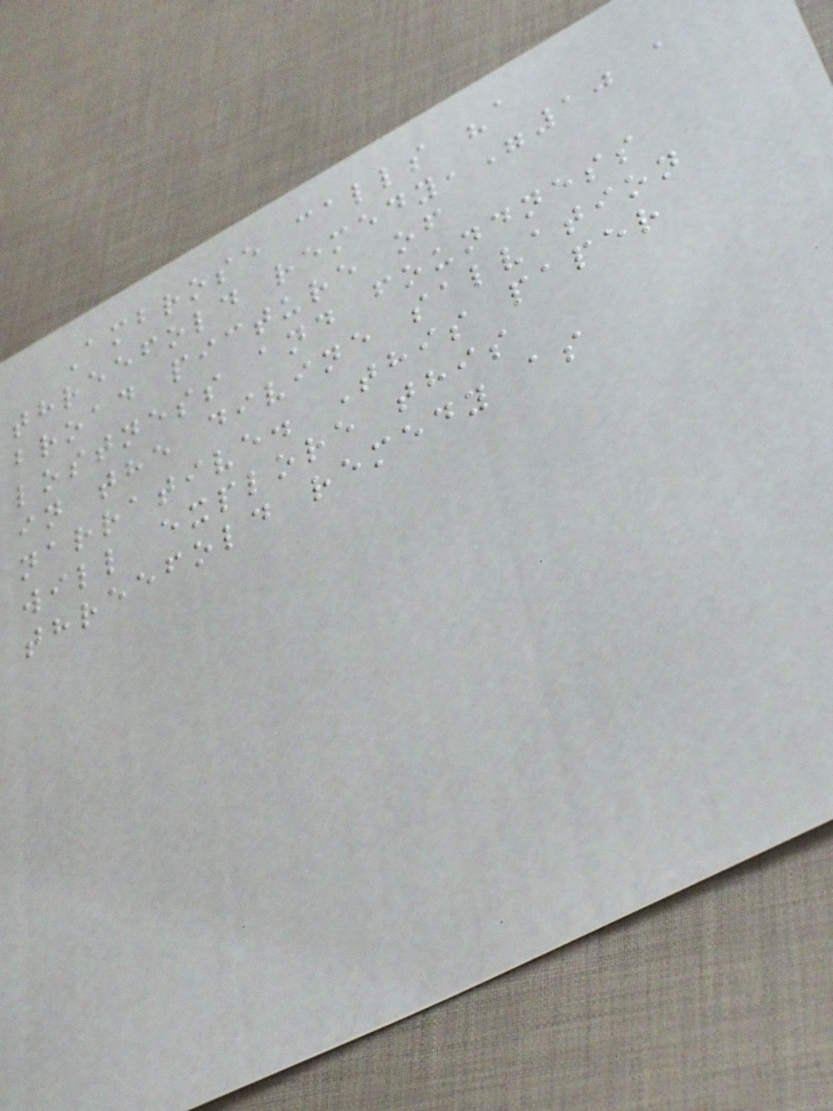Ambrose calls "a
threefold remedy,"10 a
broad picture of
lostness and foundness
in the divine salvation
narrative. This paper
will explore this
threefold remedy as
